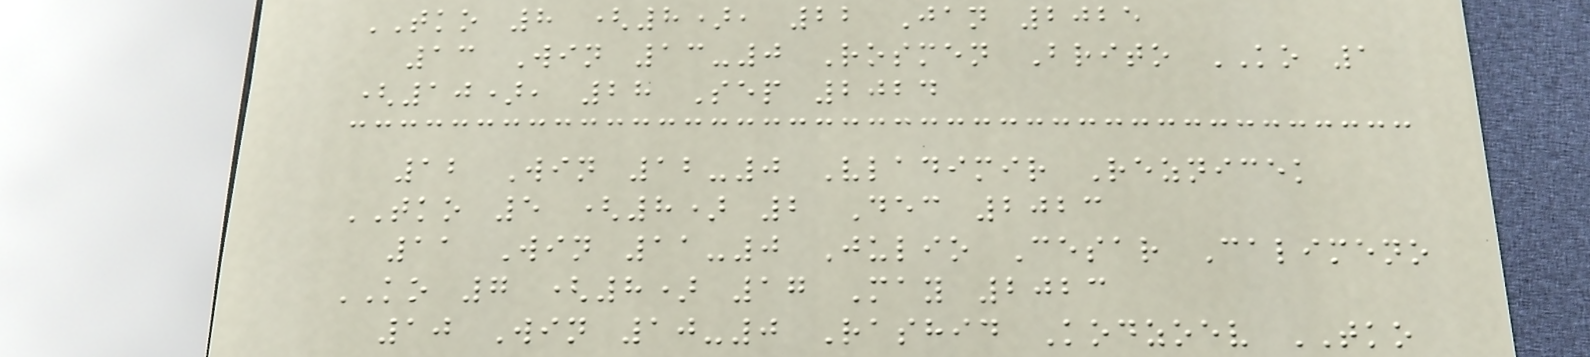TKO 8 (8), 22 Jan 2025
13 Win 13-0 Rosmen Brito KO 1
(10), 28 Sep 2024
12 Win 12-0 Vladimir Reznicek
TKO 5 (8) 2 Dec 2023
11 Win 11-0 Julio Cesar Calimeno
KO 7 (8) 17 May 2023
10 Win 10-0 Rashid Kodzoev TKO
